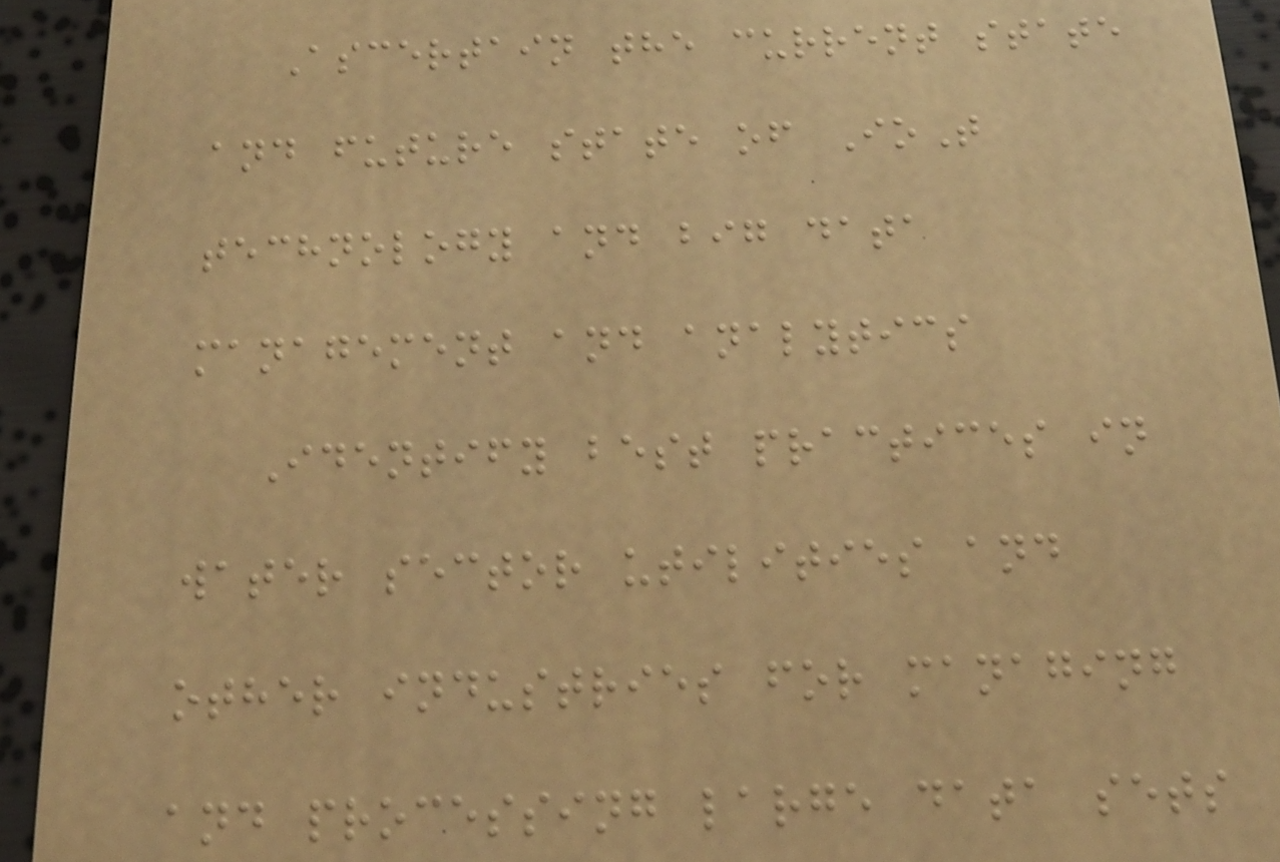Ascertain the current state
and future state of IoT
technology and big data
management and analytics
Identify best practices in
water sector utilities and
other industries for managing
and processing large data sets
